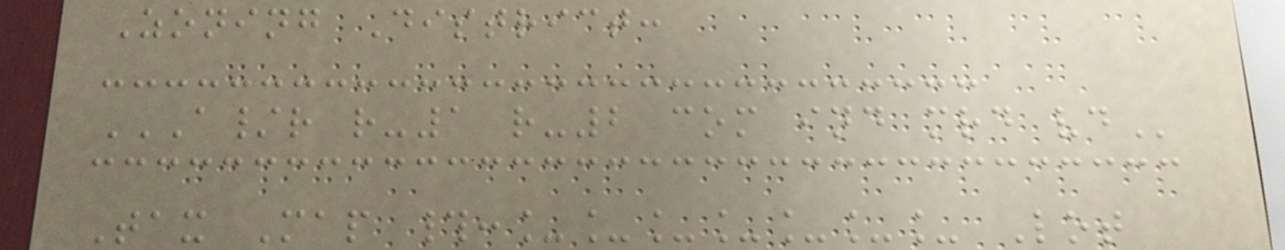Zoning District:
A/R R-1 R-2 COM IND MRD VD
Tax Map #:_______ Lot
